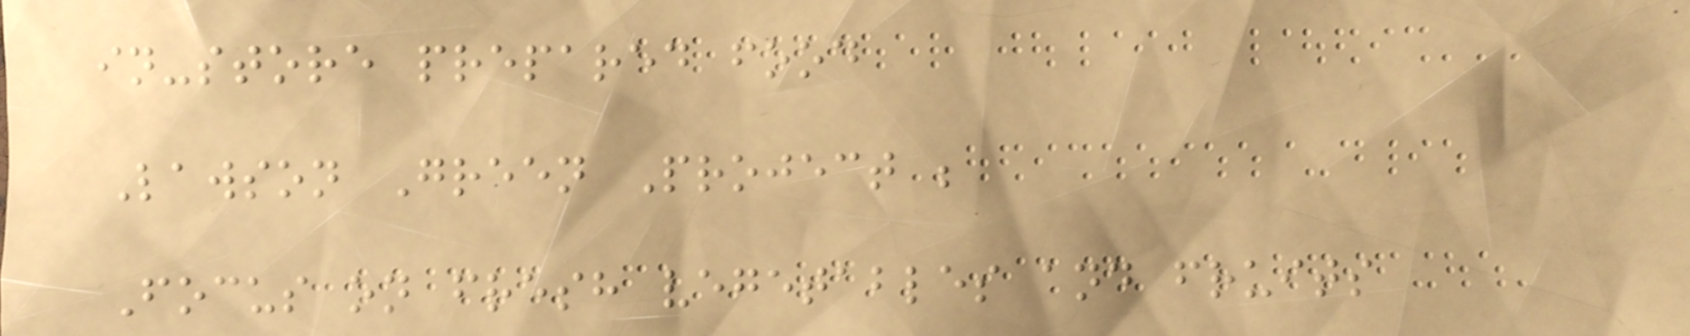in-store prepared food
Lawson Green Project ;
Focus on fresh vegetables and fruits
